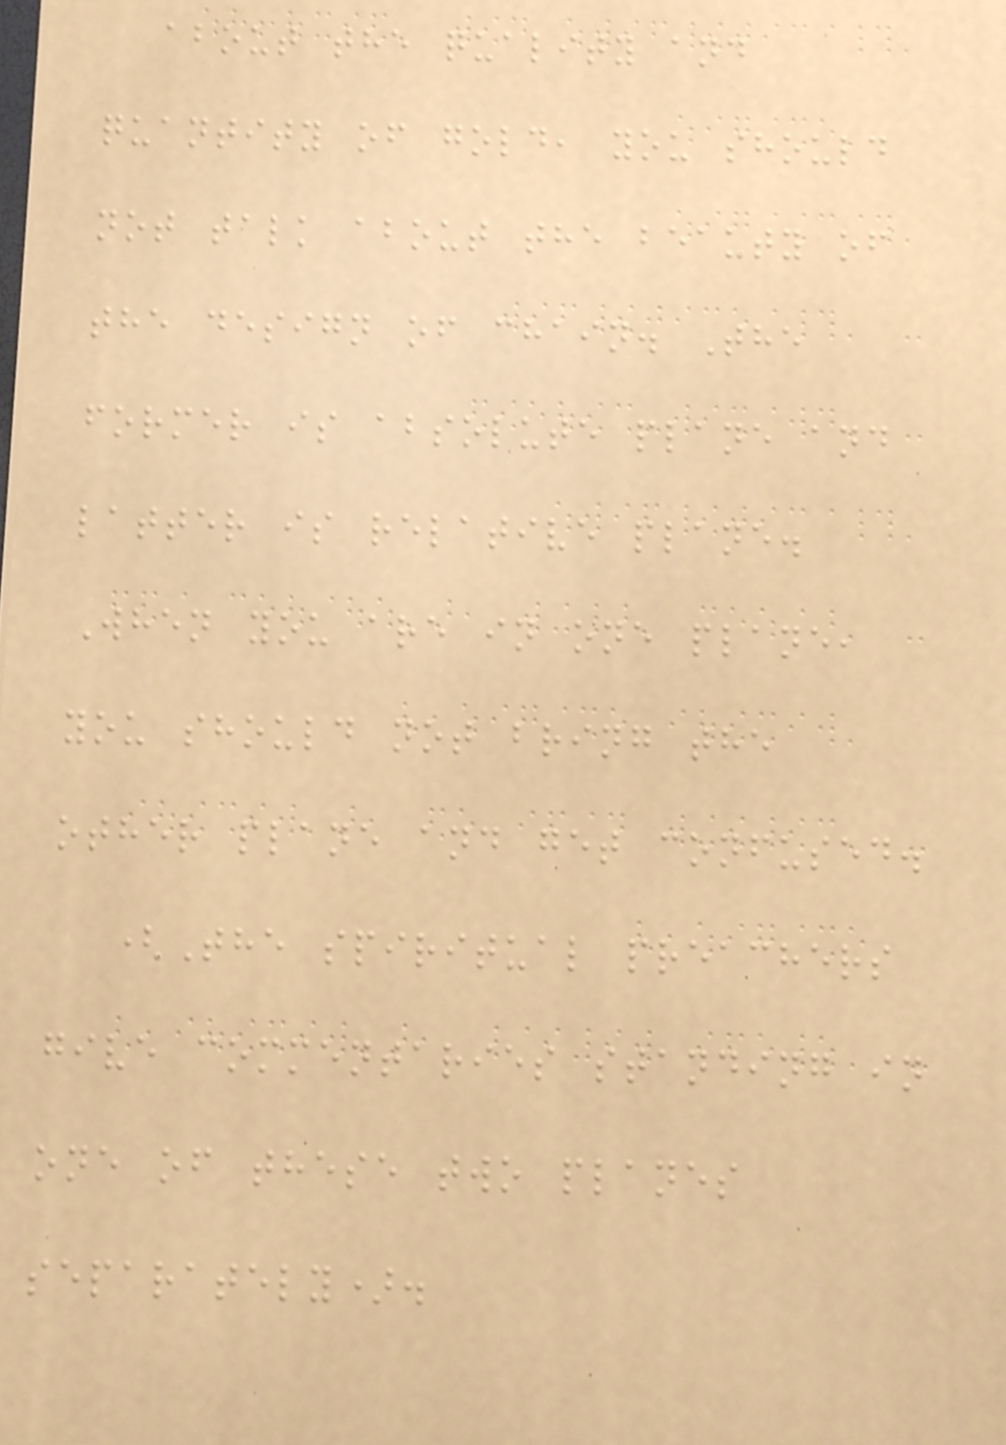about the quality and
quantity of gold, you should
not talk about the beauty of
the design of chain. The
former is absolute plane and
latter is relative plane.
When you are in one plane,
you should not bring the
other plane and get confused.
(The spiritual preachers
give commentaries standing in
one of these two planes
separately).
